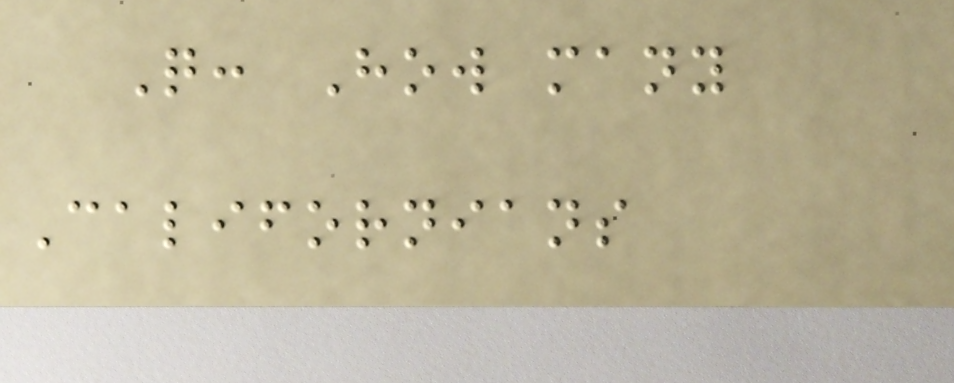Q: How many
Californians
